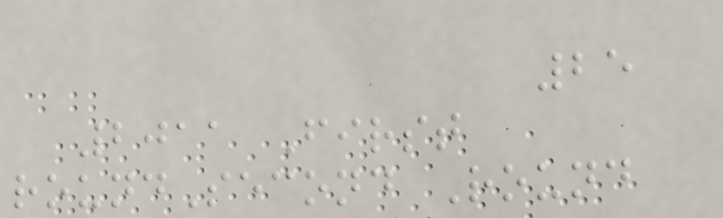25
2011 First
roundSecond Round
